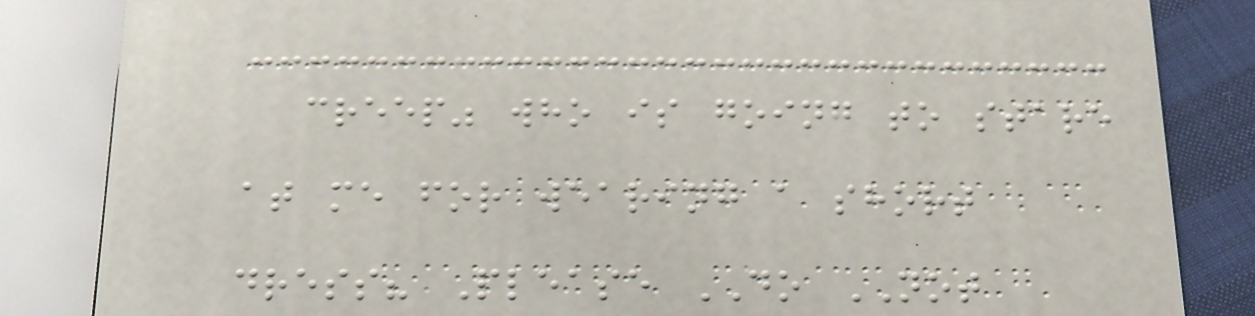creep" who is going to stare
at me for wearing a short
dress? Please DO NOT
